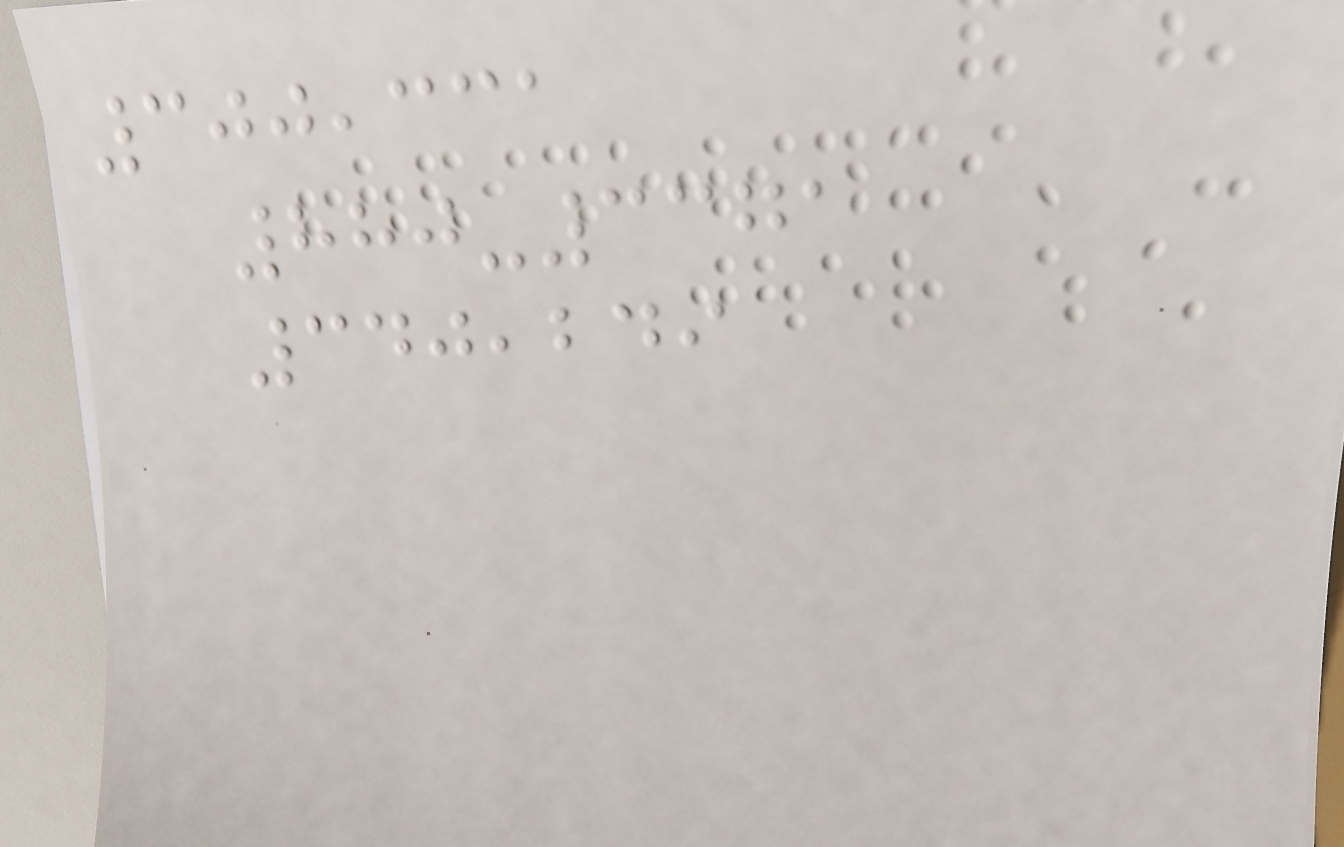300,331
880-3371
340,249
